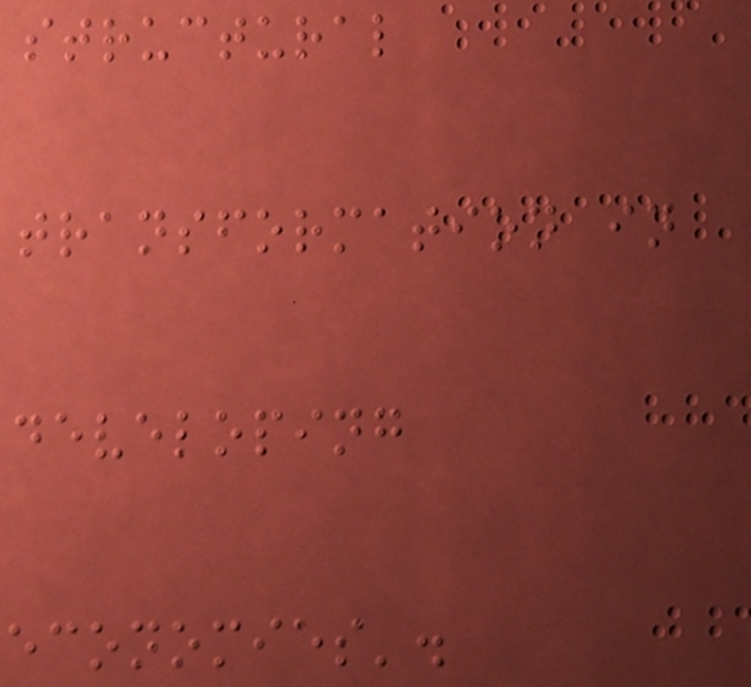structural
transformation in
developing
economies'.
